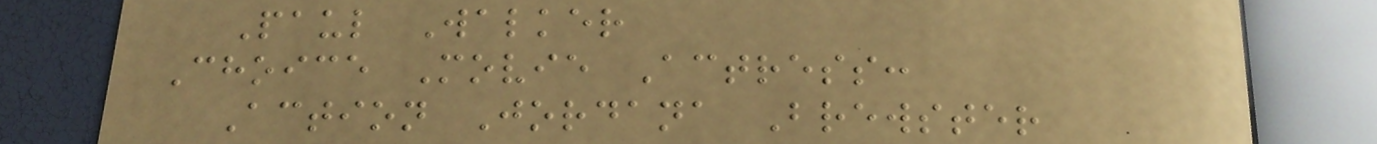Paul Walker
Choice Movie Actress:
Action Jordana Brewster
